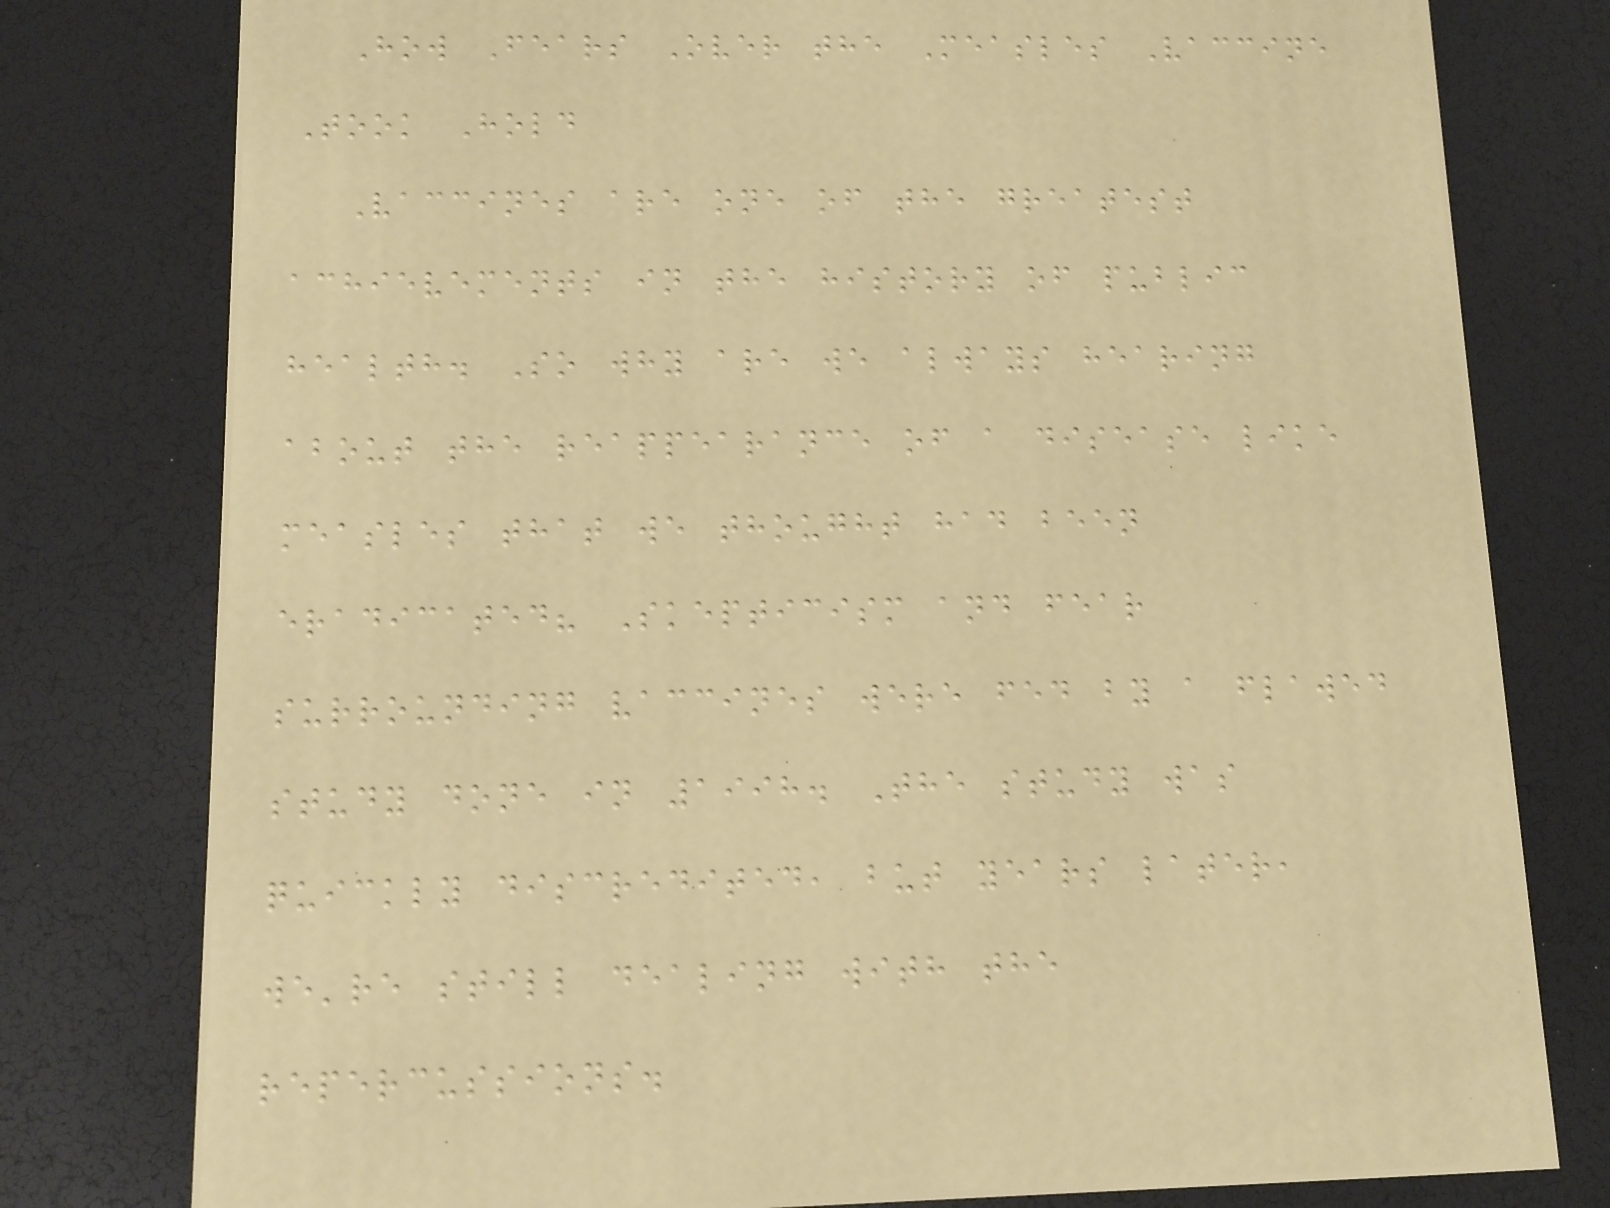How Fears Over the Measles Vaccine
Took Hold
Vaccines are one of the greatest
achievements in the history of public
health. So why are we always hearing
about the reappearance of a disease like
measles that we thought had been
eradicated? Skepticism and fear
surrounding vaccines were fed by a flawed
study done in 1998. The study was
quickly discredited, but years later,
we're still dealing with the
repercussions.
